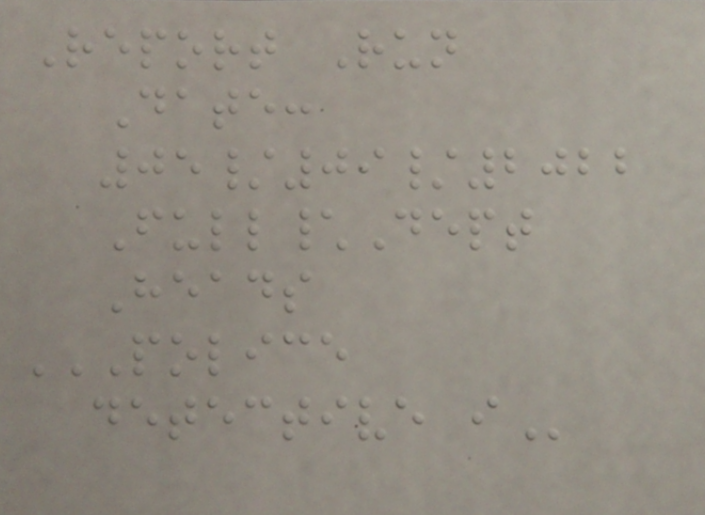Report Run
Date:
05/09/2022
Full\Dept
Heads
POLICE
DETECTIVE I
